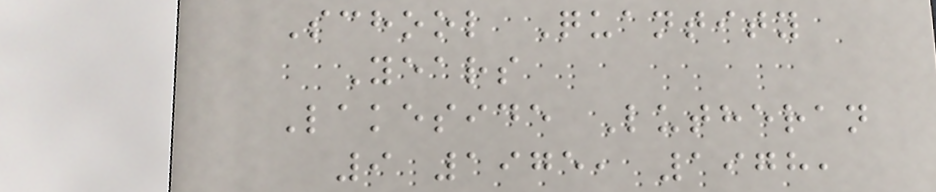School Quantity
Years
Lakeside Lutheran
9 1975, 1978,
